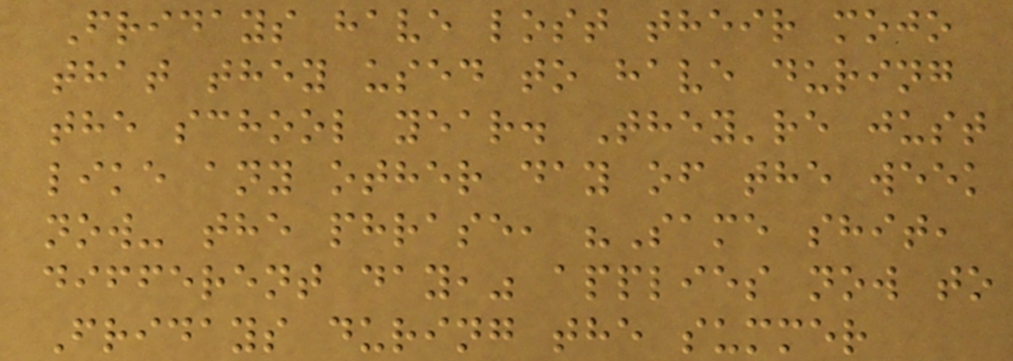Fridays have lost their mojo
that they used to have during
the school year. They're just
like any other day of the week
now- the phrase, "Same shit,
different day," applies now to
Fridays during the summer
